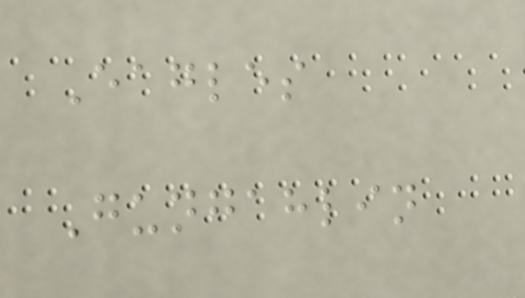Eagles
Gungahlin
